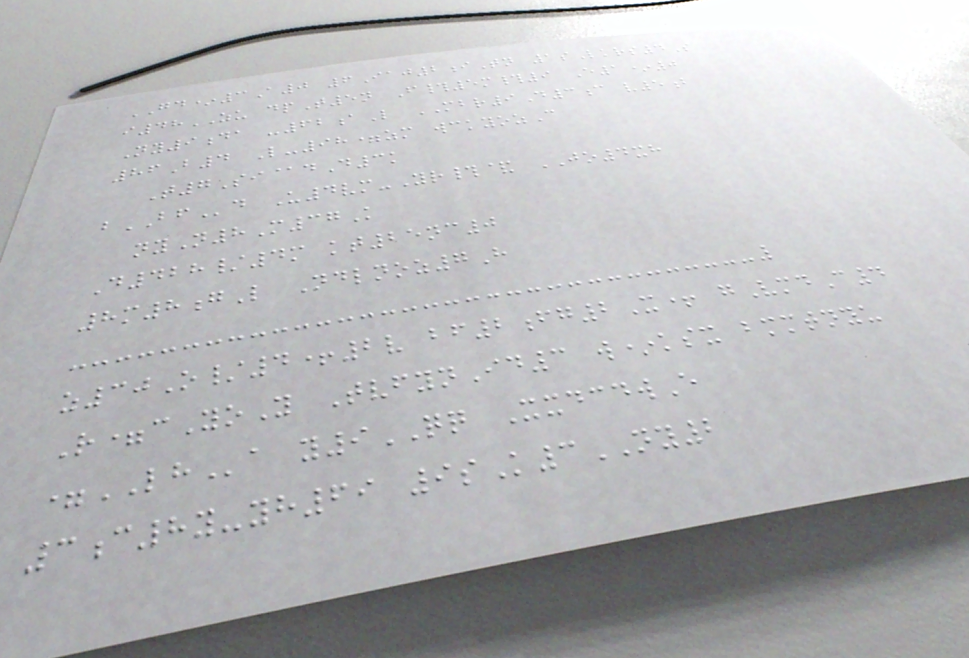GD*3A0 6Iaj2iTn 1sLkrs4S
i48ZU dpT5n F#5m#9 E1*0
Ny9da -62aL MBR9D3c v5b
86B4 L-98=zm wckyozC
T7Si@dD3k
bBFd U4vm-Yr#& JO4xh
nyN8M37K
D428/4m kt25nc0
8m8gL Ndlnoz7H
z30O/4+2v bf2fg2X+ gVmdC4
R=cYoY TvfynId3 w*ksx bmmtnyu
=LHa y9QQ XxdcdwE
3c8y-yh69 9sK3NY2
